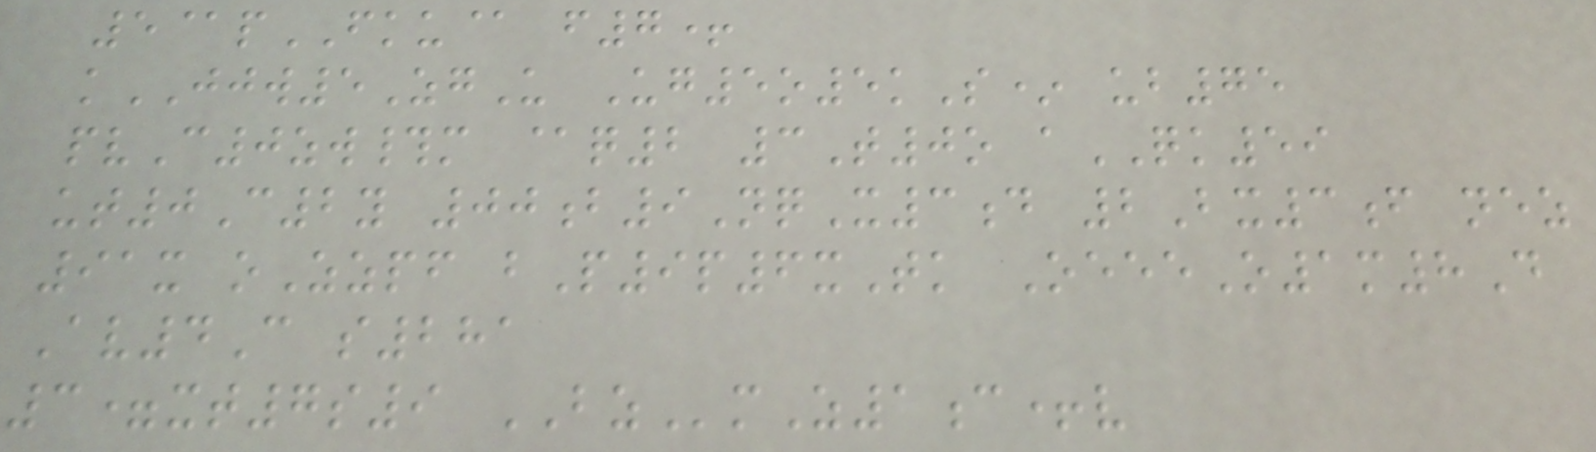5@pFKU@ f7+
kJJW5ZgU Ug5o5kS* ub75
pvC0zw#m @q2 3T0o aQK59
ut0C2y 00b9NqX3d 2Bx3f nez
91x oZzpf bP9p6xTk OeeeO1m8D
Av4C s281
3=xt7s9 BZmZ1c+v
